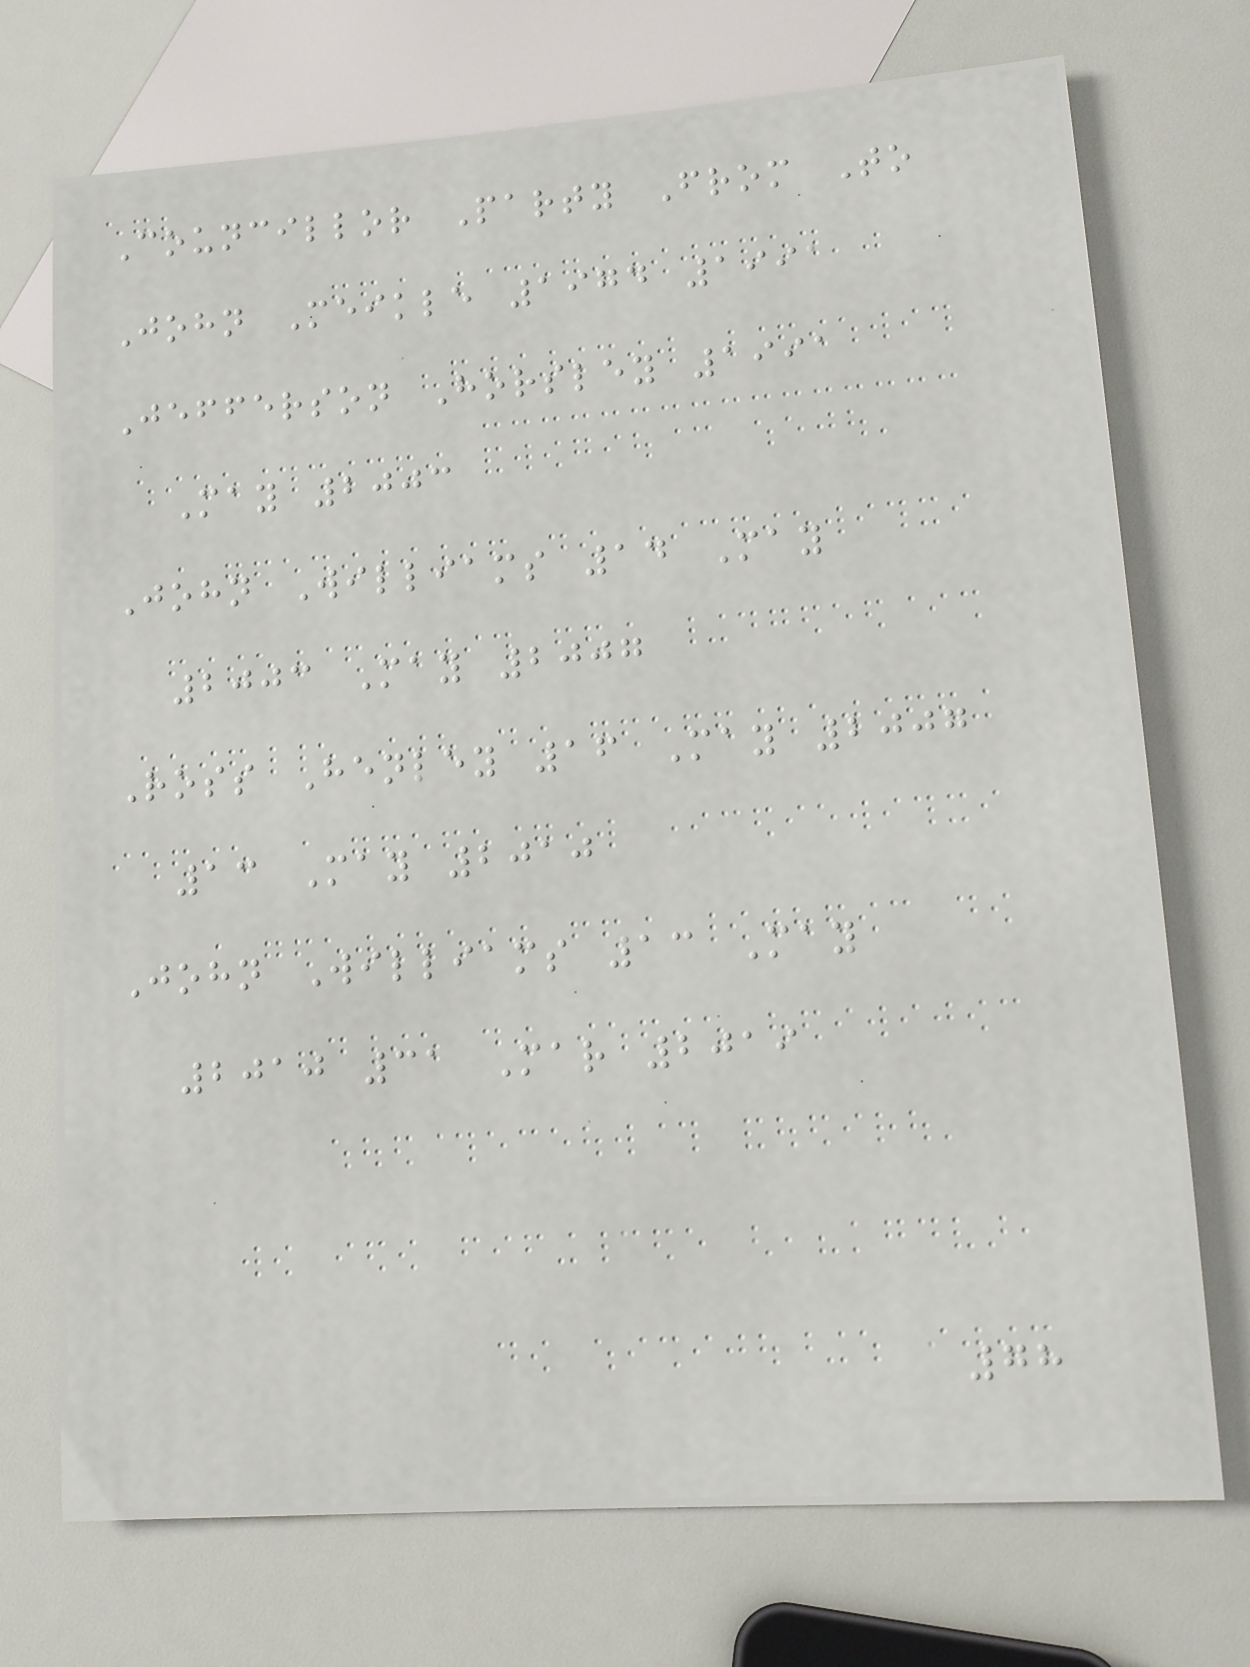Councillor Party From To
John Meikle 1974 1991
Jefferson Horsley 1991
May 2003
John Williams 14 May
2003 May 2007
Ross Henley 16 May 2007
13 May 2010
John Williams 13 May
2010 31 Mar 2019
78
